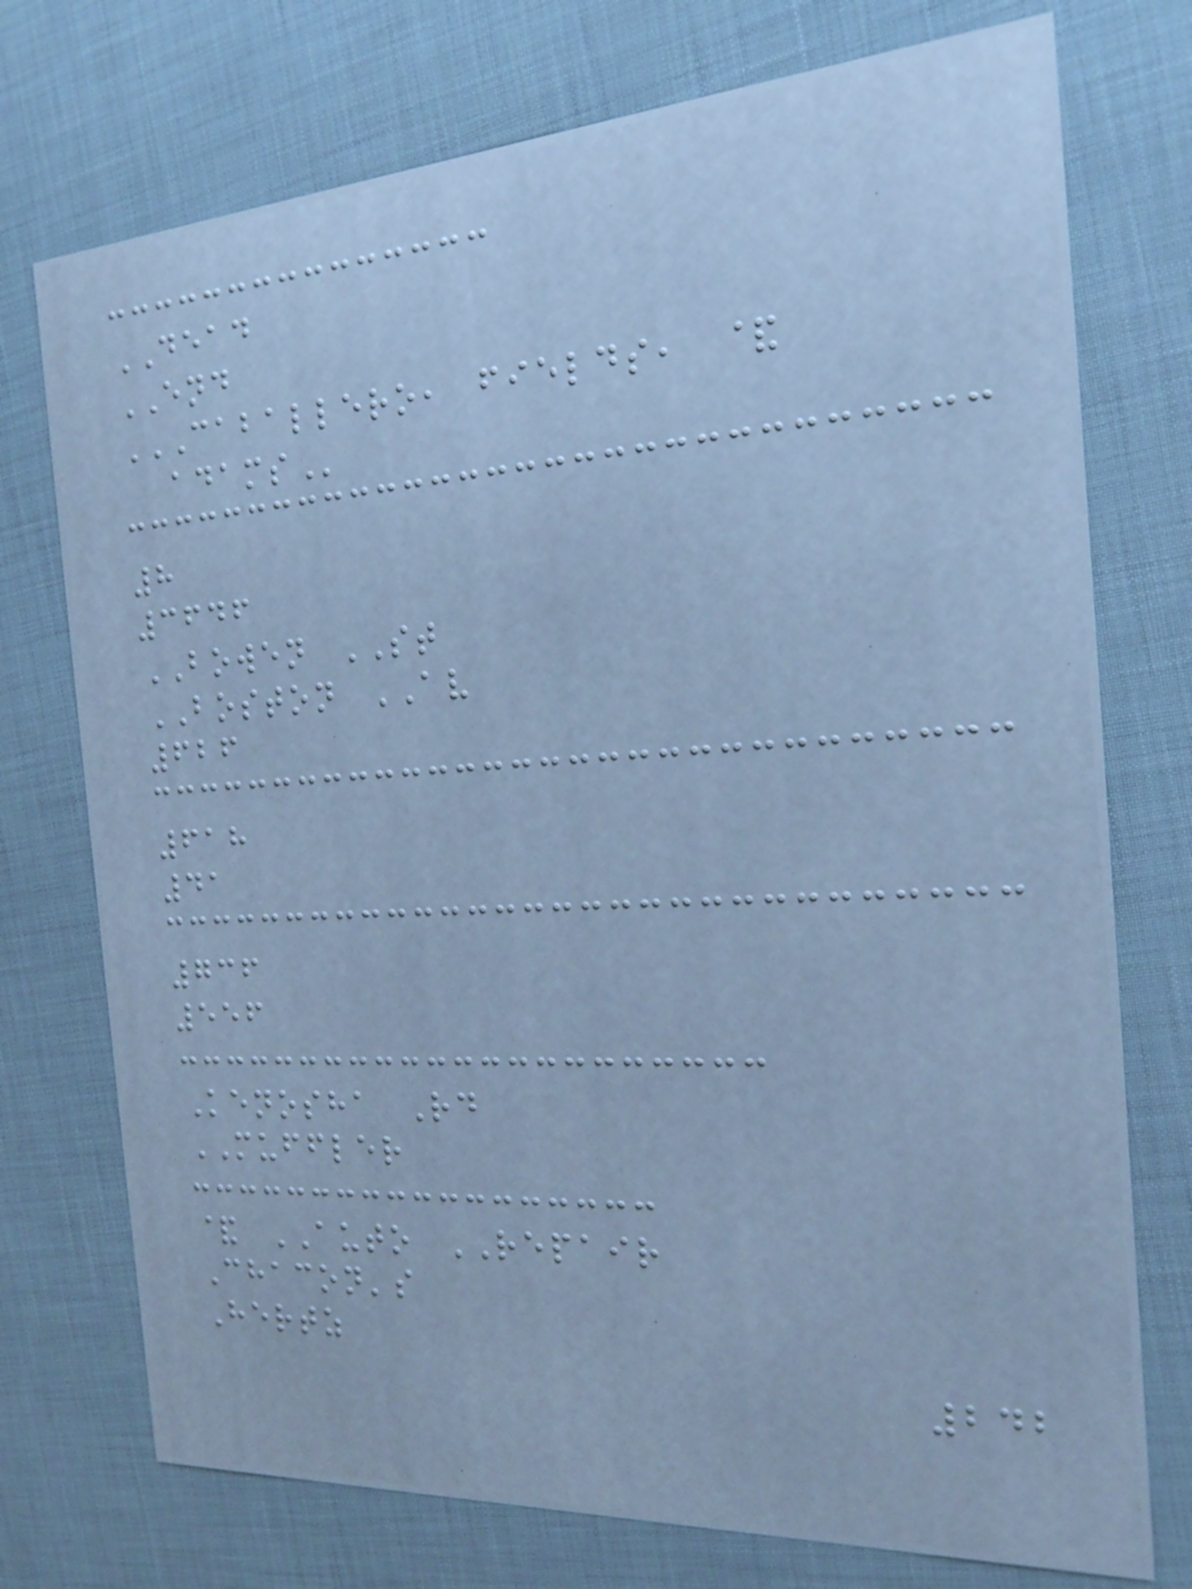DEAD
END
CABALLERO, FIELDS, &
ADAMS
8
3646
BOWEN ST
BOSTON AV
626
618
41
736
556
Kenosha Rd
MUFFLER
& AUTO REPAIR
Chacon's
Hertz
242
